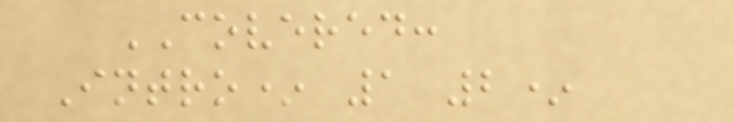COVERED:
Intro* 1 2*
